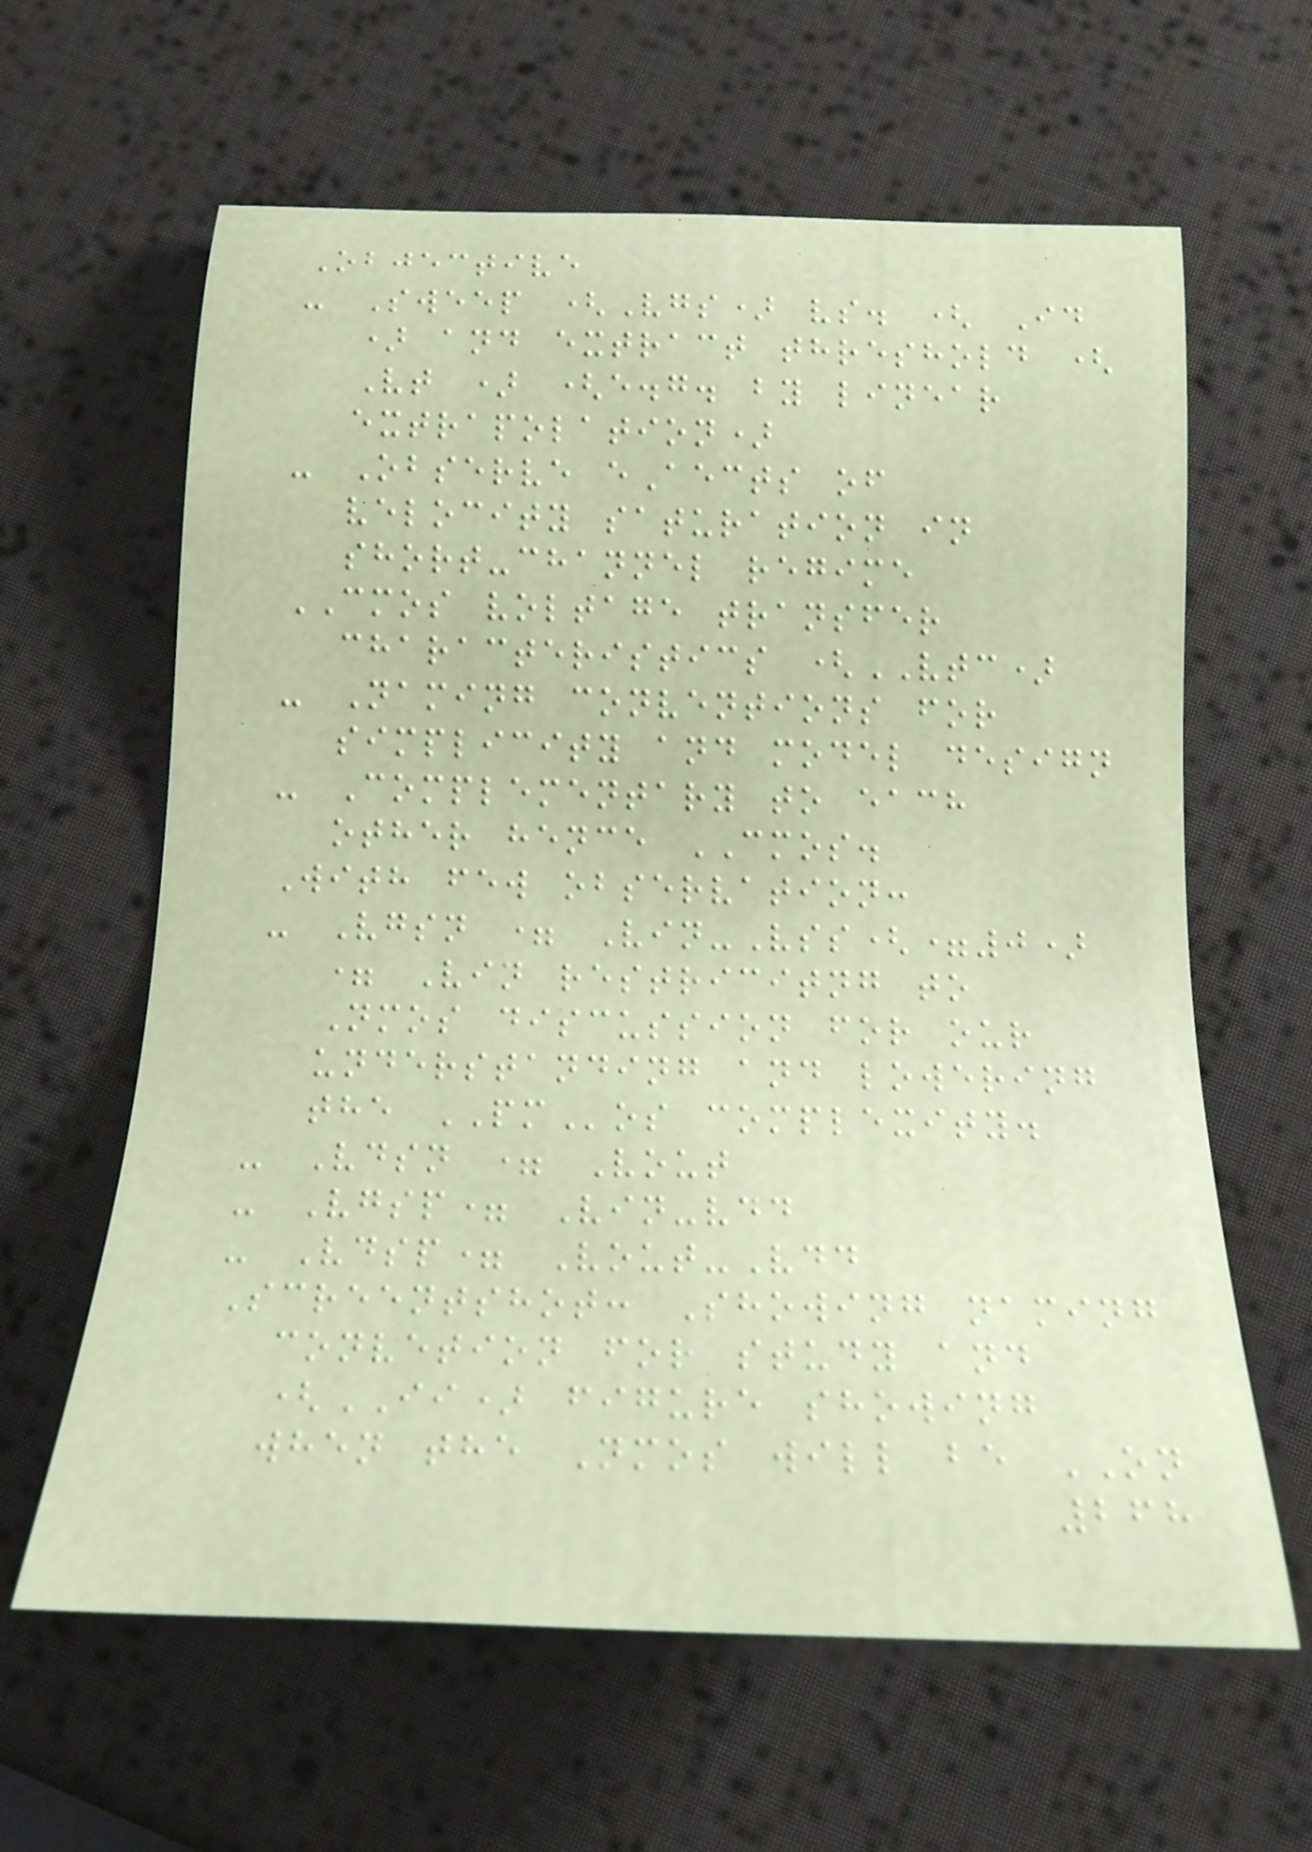Objective
- Sweep (Vgs) vs. ( Id
) and extract threshold (
Vt ) (e.g. by linear
extrapolation)
- Observe eAects of
velocity saturation in
short-channel regime
CMOS voltage transfer
characteristics (VTC)
- Naming conventions for
simplicity and model design
- Complementary to each
other hence CMOS.
With few observation:
- Vgsn = Vin-Vss(=0)
= Vin restricitng to
Nmos discussion for our
understanding and lowering
the PMos complexity.
- Vdsn = Vout
- Vgsp= Vin-vdd
- Vdsp= Vout-Vdd
Screentshot: Showing naming
convetion for study and
(II) figure showing
when the Nmos will be ON
268
